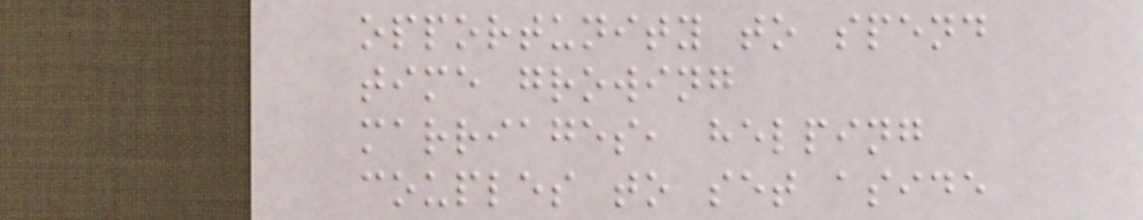opportunity to spend
time growing
marriages, helping
couples to set aside
